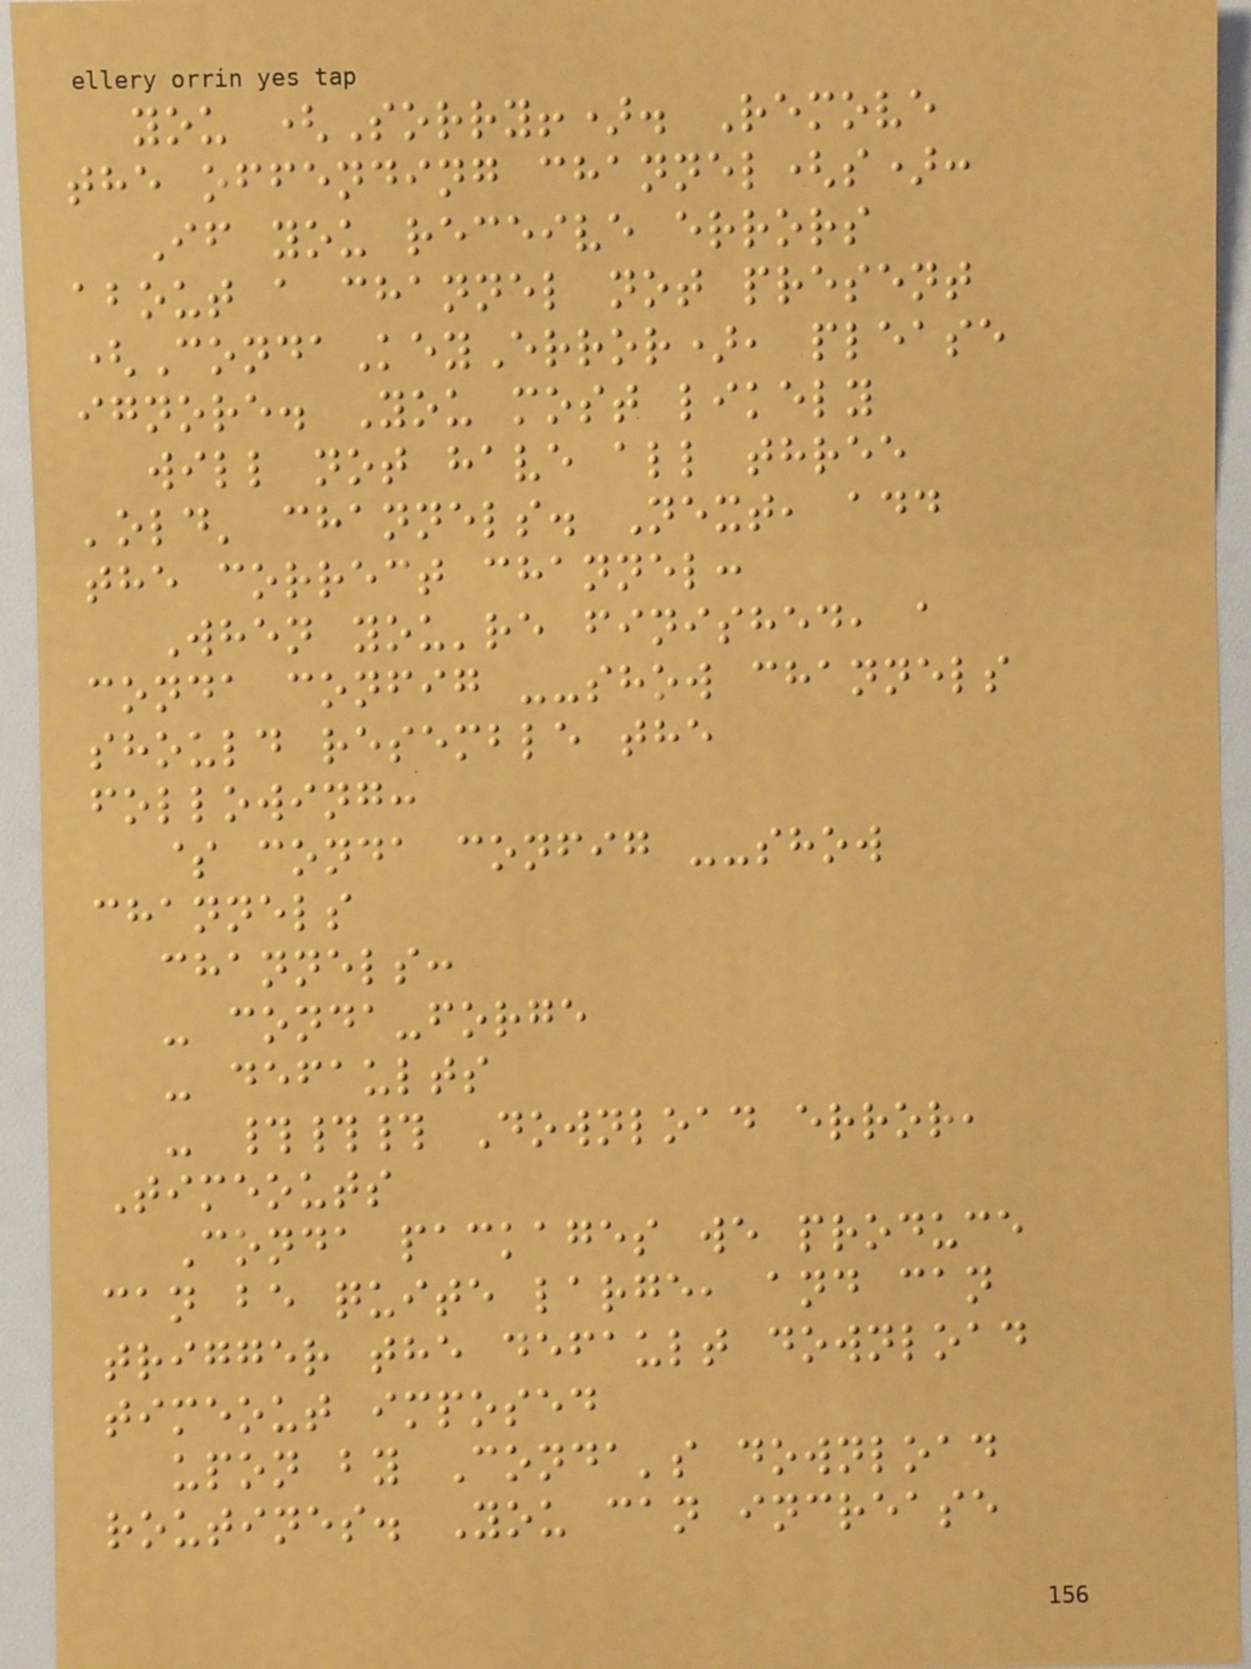you (Sorry!). Remove
the offending channel(s):
If you receive errors
about a channel not present
(CondaKeyError), please
ignore. You most likely
will not have all three
'old' channels. Next, add
the correct channel:
When you're finished, a
conda config --show channels
should resemble the
following:
$ conda config --show
channels
channels:
- conda-forge
- defaults
- ### Download error,
Timeouts
Conda packages we produce
can be quite large, and can
trigger the default download
timeout imposed
upon by Conda's download
routines. You can increase
